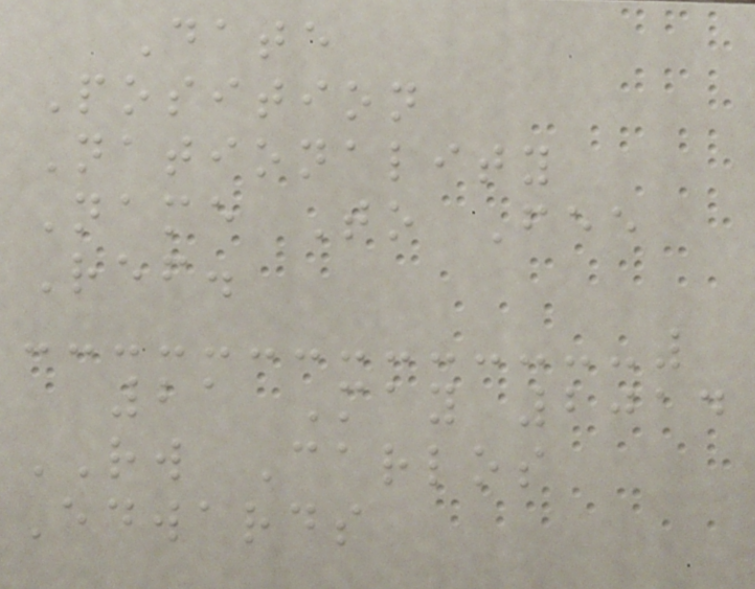Date
Position
Nationality
Name To Fee
Ref.
21 May 2014
RW Carlos
Edwards
